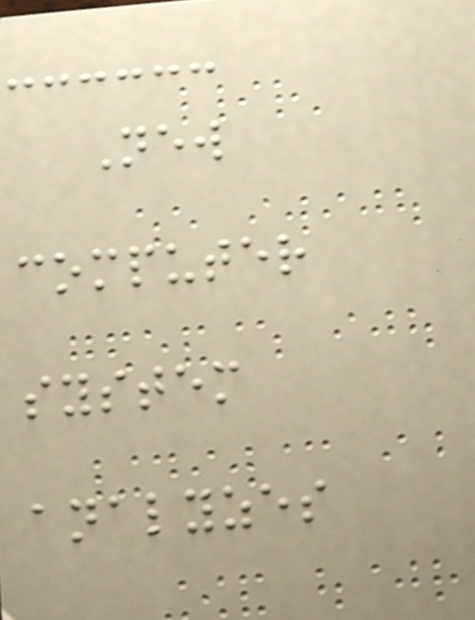New
computer
system
analyzes
